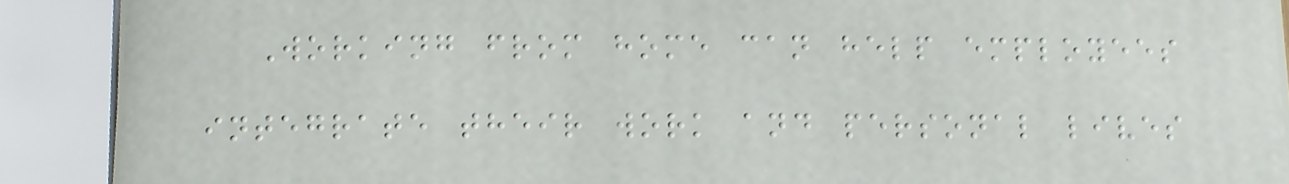Working from home can help employees
integrate their work and personal lives
